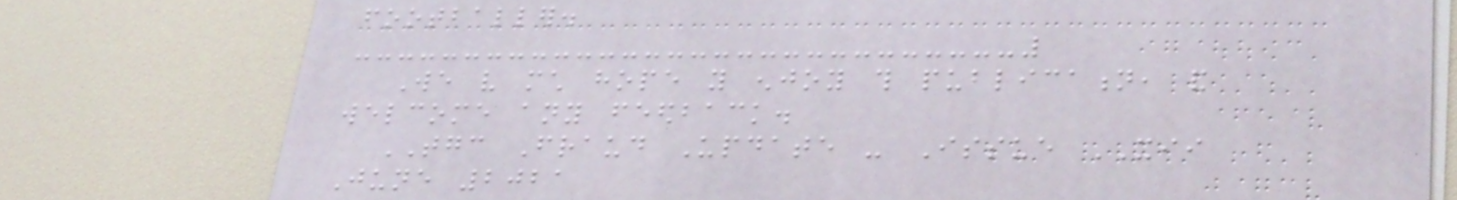footballer.
We very much hope you enjoy this publication, and
welcome any feedback.
TGC Fraud Update - Issue XII
June 2021
